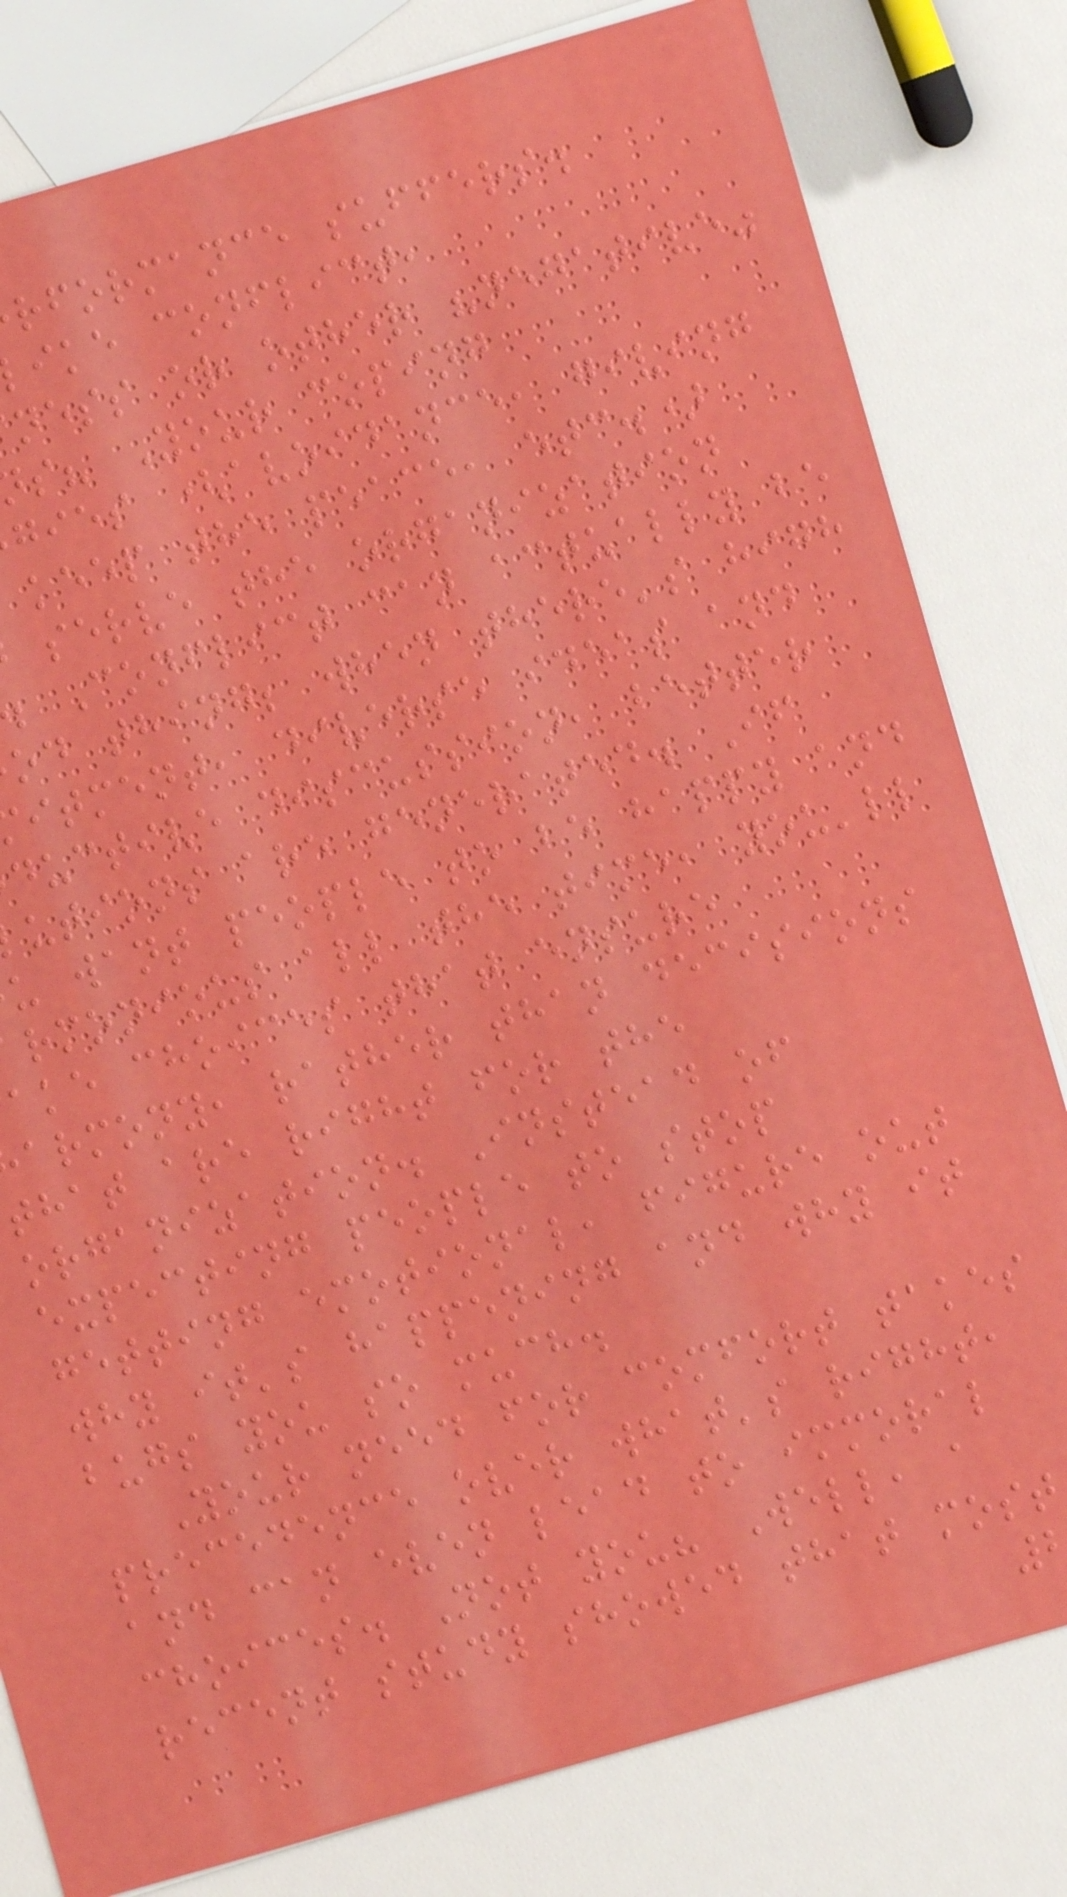rformance suffers.
ike conflict,
ness or other "negative"
s? Your coping
gies (avoidance, giving
keep the peace, etc.)
serve the organization
Conflict can actually be
od thing; when there's high
itment, diverse ideas and
ductive discussion, better
utions are generated. If
u want people to be happy and
rmonious all the time, you'll
ake choices that ensure
armony, rather than decisions
that are right for the
organization. Instead of
expecting people to stop
getting emotional, figure out
why it's happening and why it
bugs you so much.
Your need for comfort takes
precedence over what's right,
and can even lead to immoral
choices. Not you? Well, a
recent study showed that most
